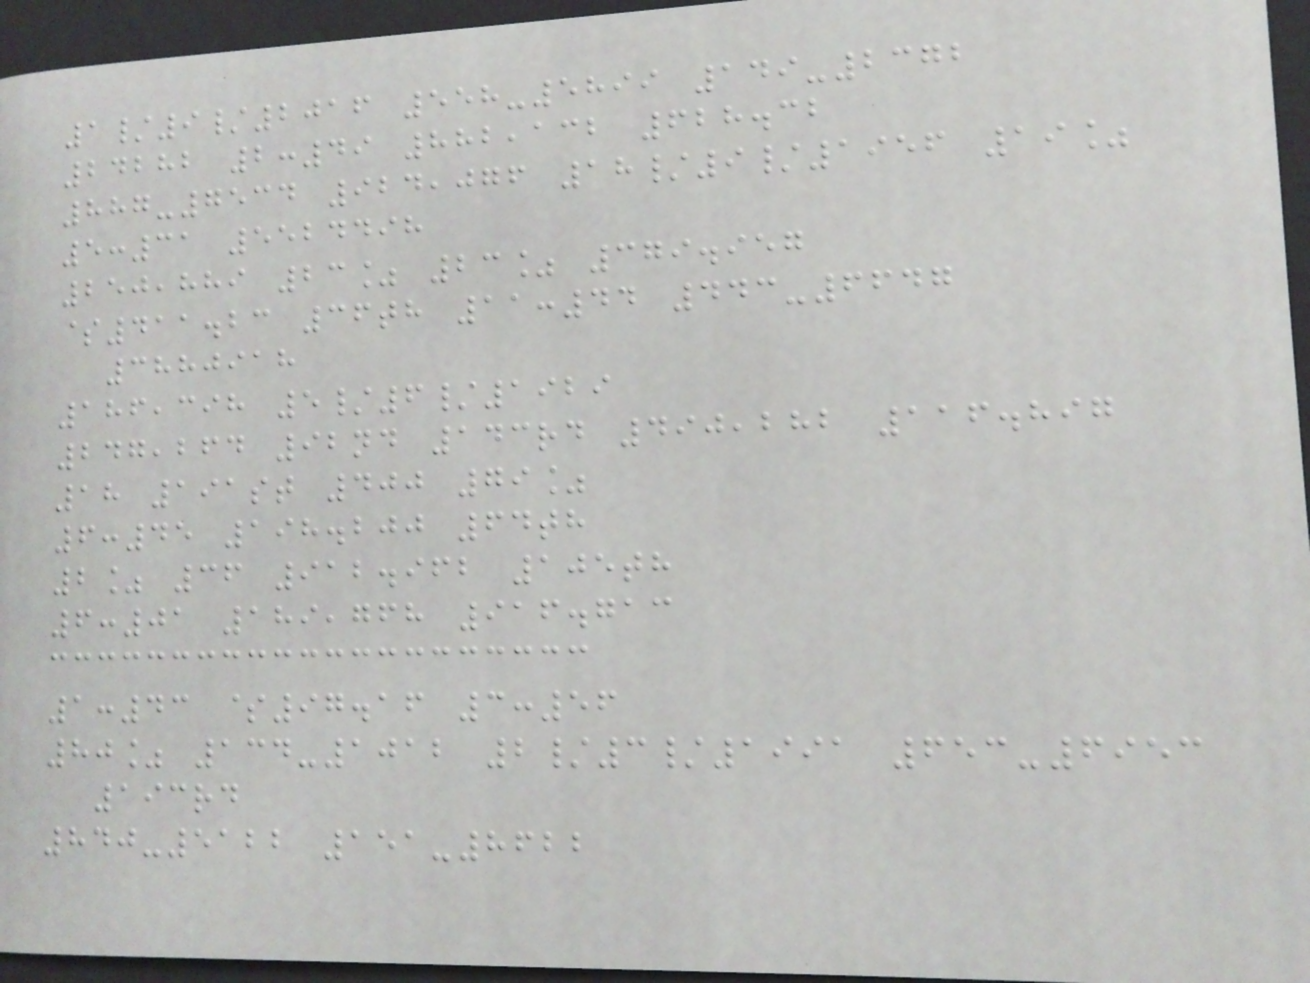1/9/2016 558-5899 149-2372
24282 2:49 882,132 628.32
887-7534 924,076 18/9/1956 19%
5:31 5524498
250,889 23% 23% 379.957
$411.23 36th 11:44 443-6647
3880918
186,398 5/6/1929
247,264 92nd 143rd 490,282 116.897
18 191st 400 79%
6:45 198.200 64th
2% 36 912.962 105th
6:01 189,768 916.713
1:43 $97.16 3:56
80% 134-1012 2/3/1991 653-6953
193rd
840-5122 151-8622
